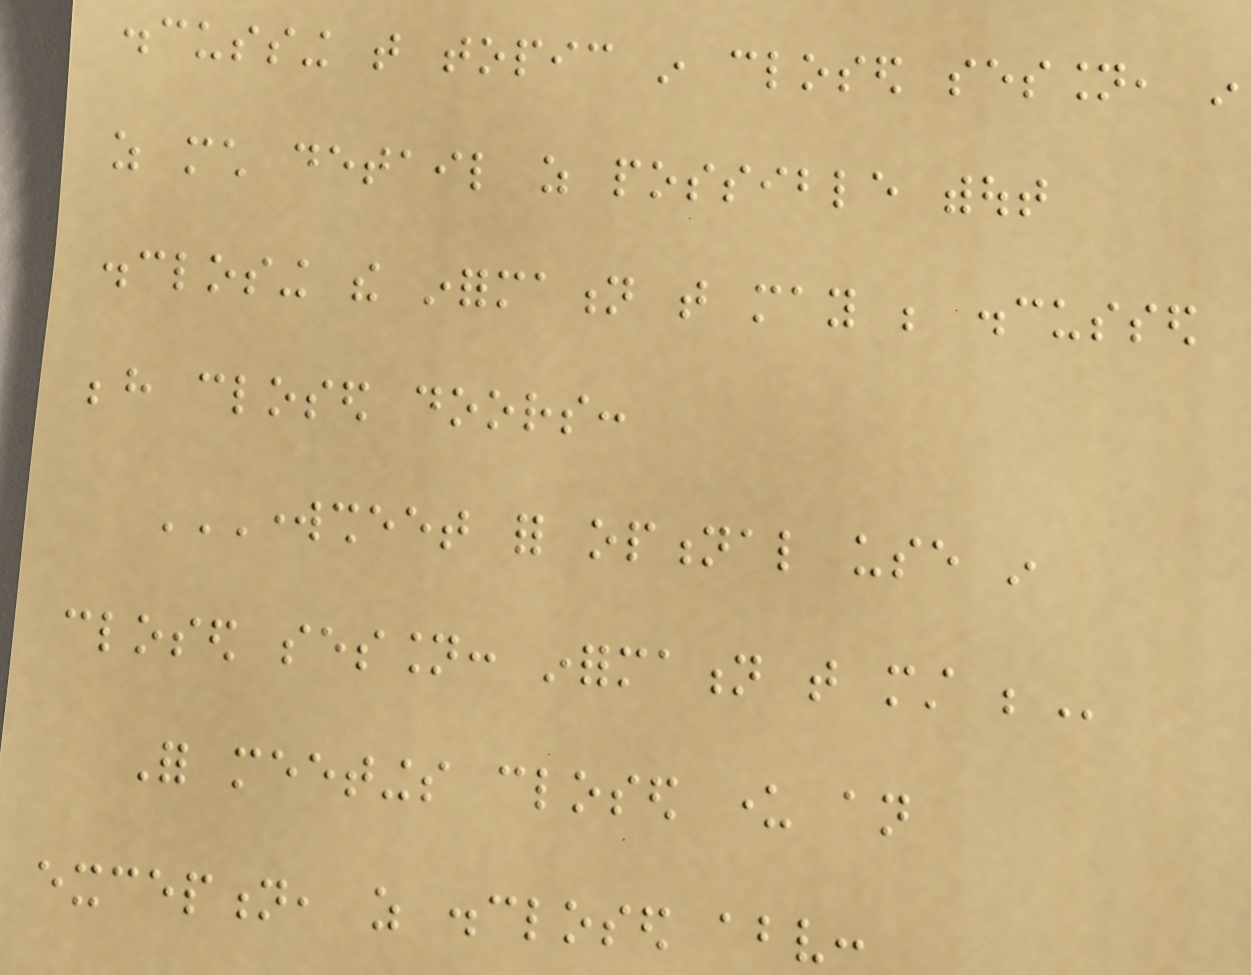discussing that topic in closed session, in
as much detail as possible without
disclosing the information that may be discussed
behind closed doors:
WORKSHEET FOR OPTIONAL USE IN
CLOSED SESSION: INFORMATION THAT MUST BE
For meetings closed under an
exception, as disclosed above:
